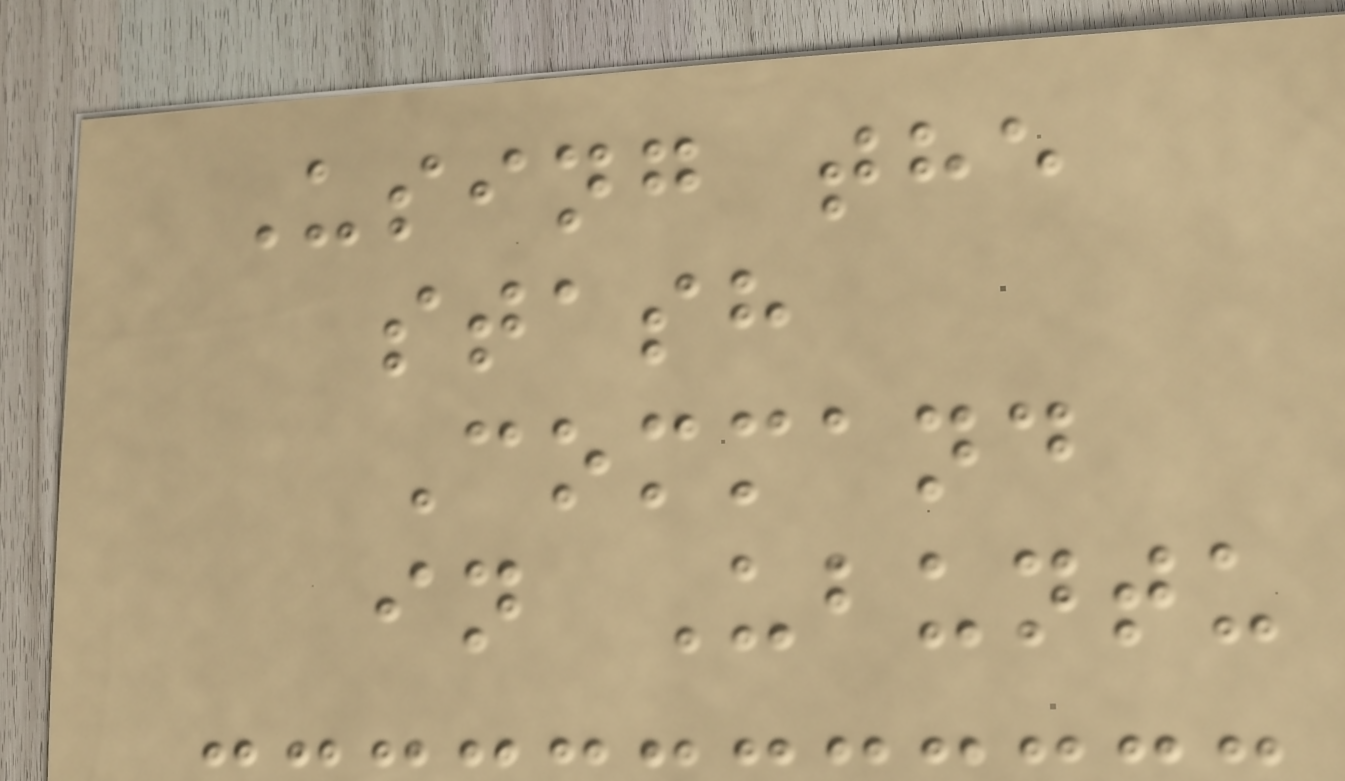Using the
stash
Command
in Ubuntu
